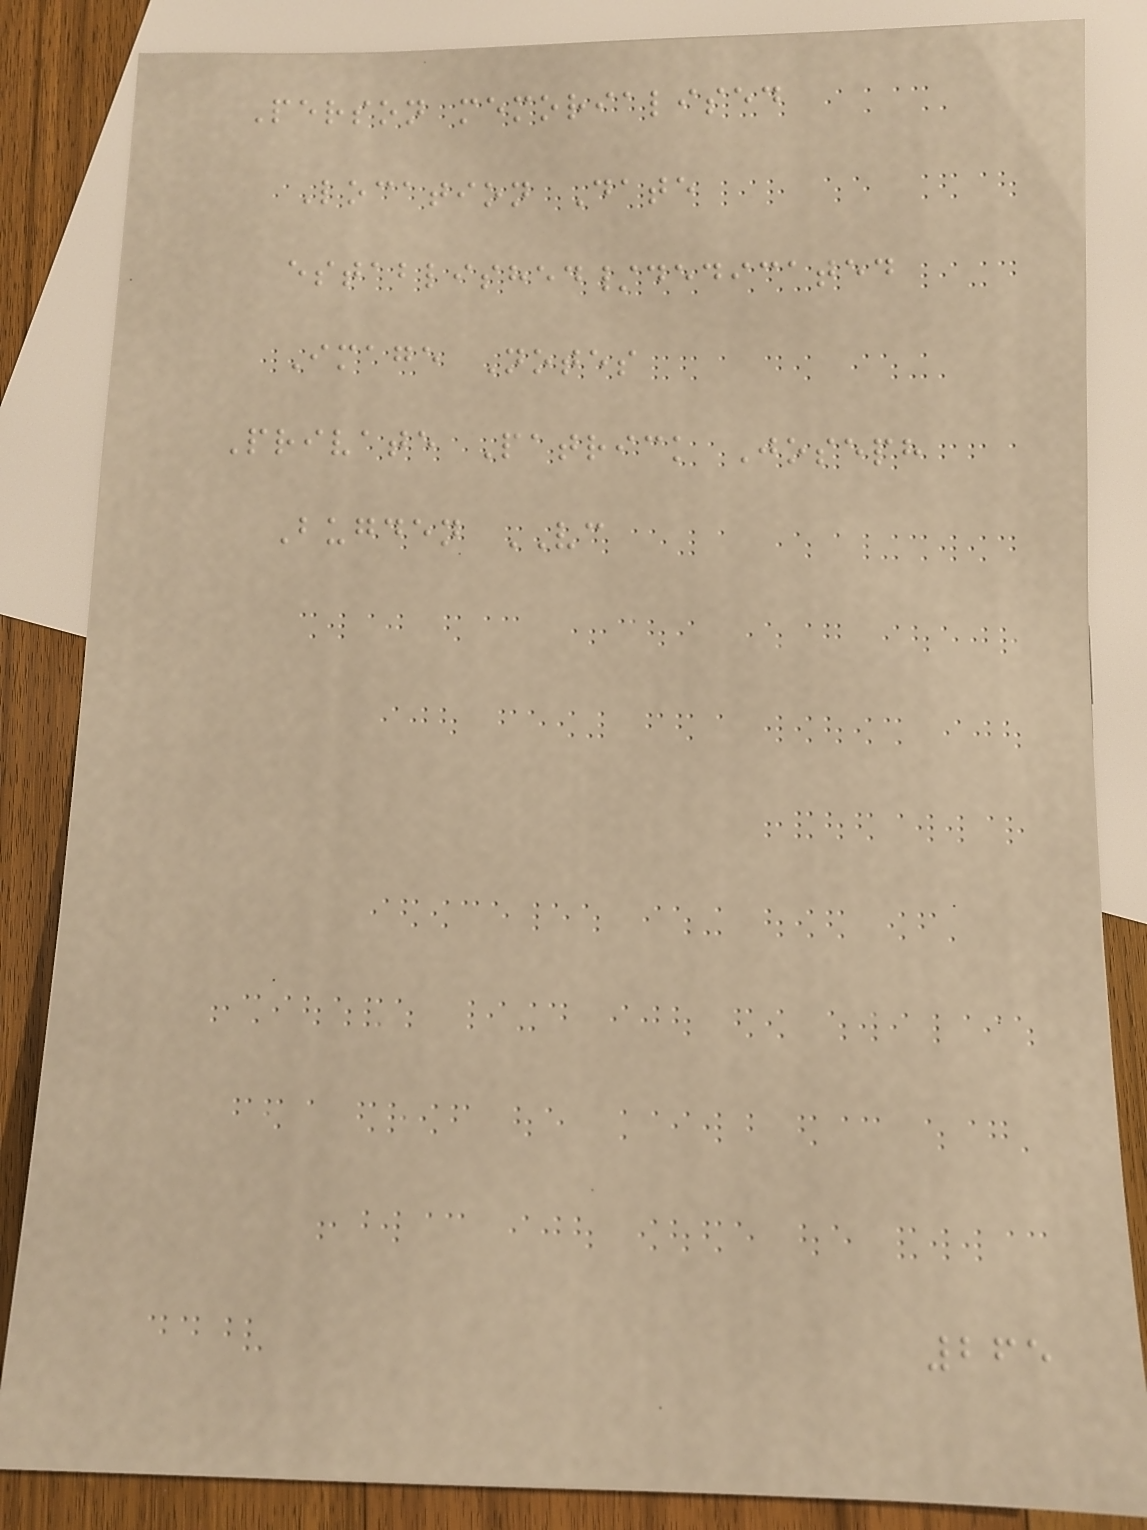Person memorialised
Location Date
established/dedicated
Image Notes
Private Patrick Joseph
Bugden VC
265
